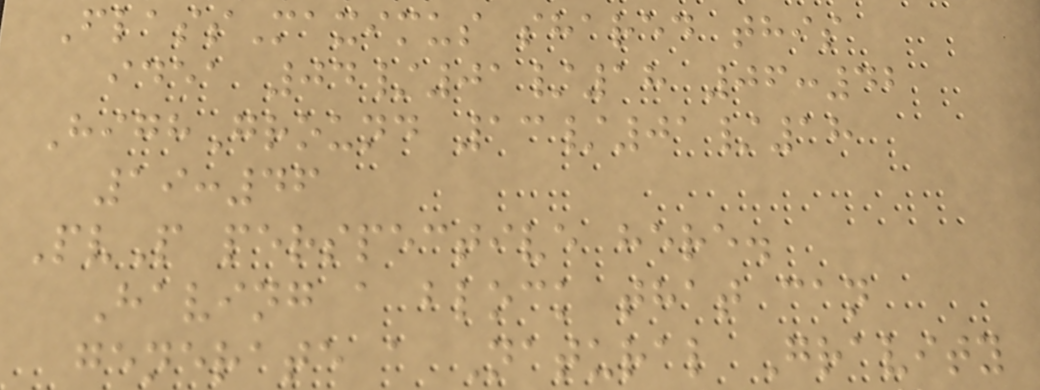FlassMaximus shared this
idea 04/01/18 06:42
HighGround 13/01/18
19:46
PvP perspective here.
Having a block that can
generate a Natural Gravity
